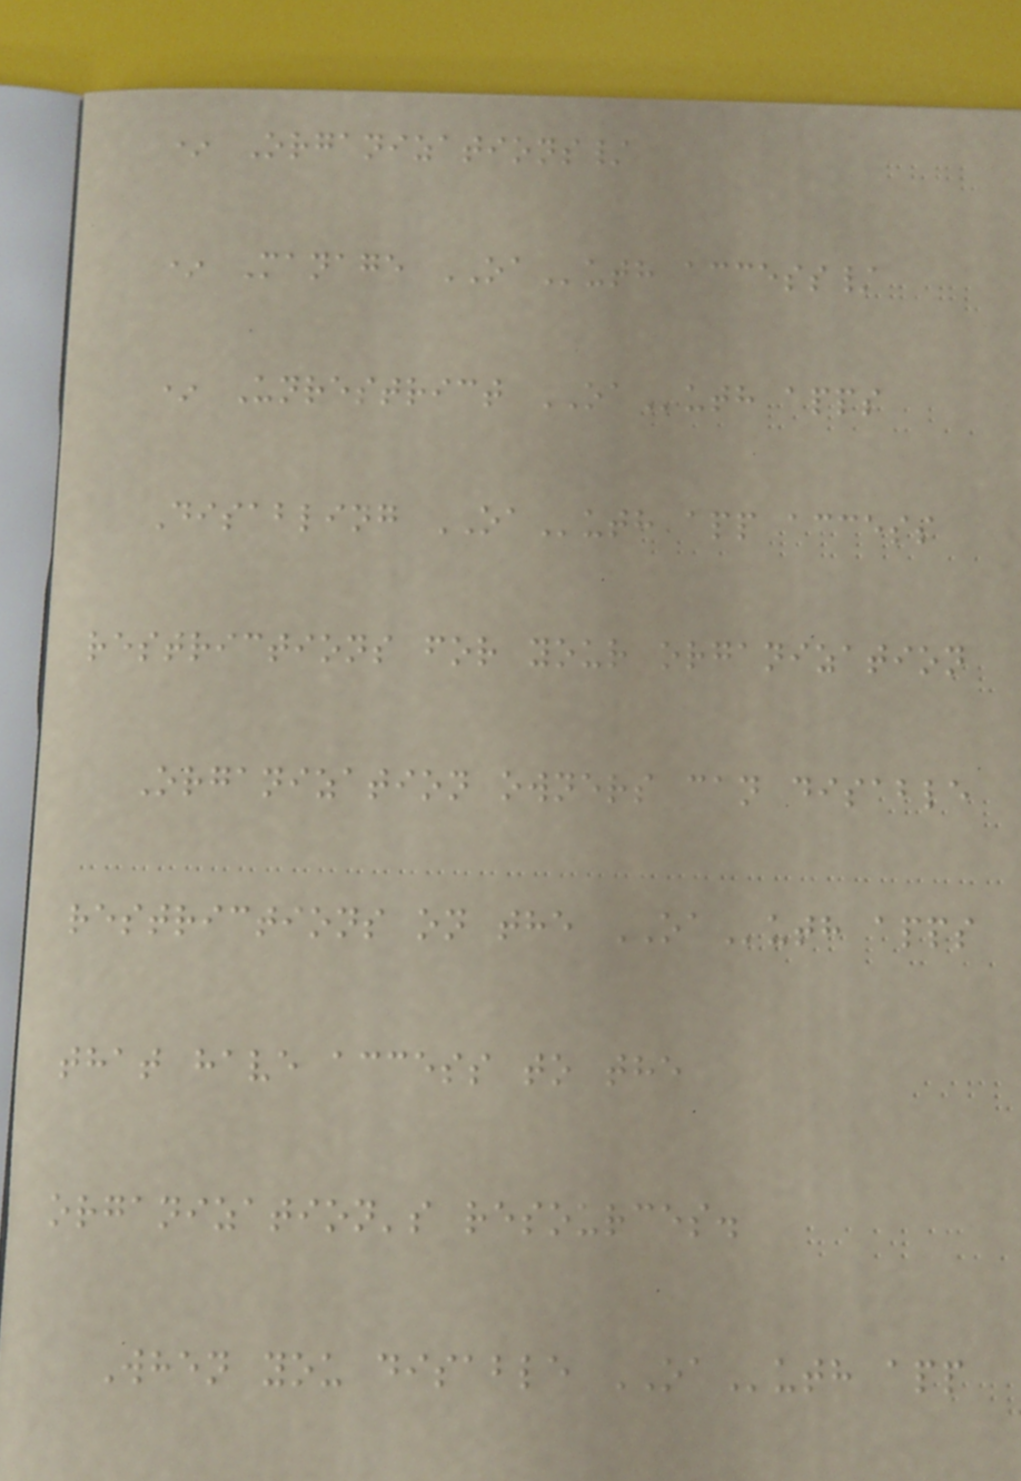* Organizations/
* Manage OAuth access/
* Unrestrict OAuth apps
Disabling OAuth app access
restrictions for your organization
Organization owners can disable
restrictions on the OAuth apps
that have access to the
organization's resources.
When you disable OAuth app
